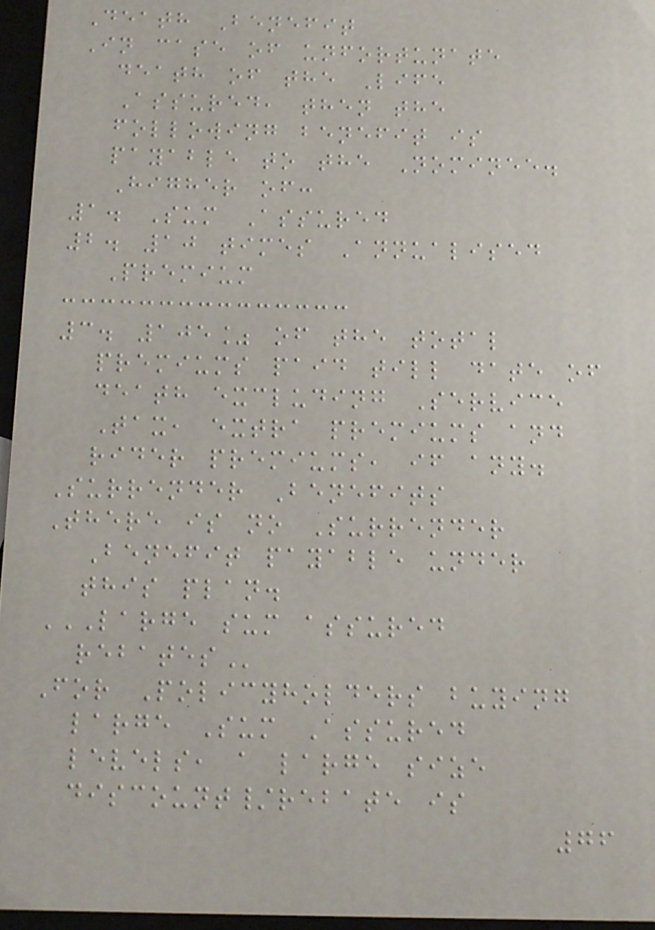Death Benefit
In case of unfortunate
death of the Life
Assured, then the
following benefit is
payable to the Nominee.
Higher of:
1. Sum Assured
2. 10 times Annualised
Premium
3. 105% of the total
premiums paid till date of
death excluding Service
Tax, extra premiums and
rider premiums, if any.
Surrender Benefits
There is no Surrender
Benefit payable under
this plan.
LARGE SUM ASSURED
REBATES
For Policyholders buying
large Sum Assured
levels, a large size
discount/rebate is
76
